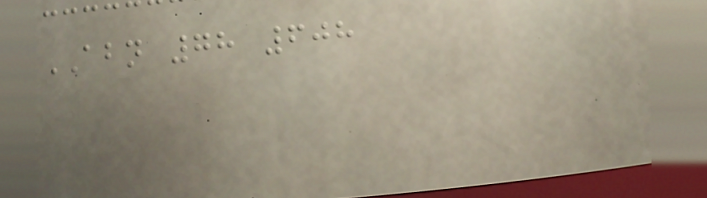ABN 78 608
